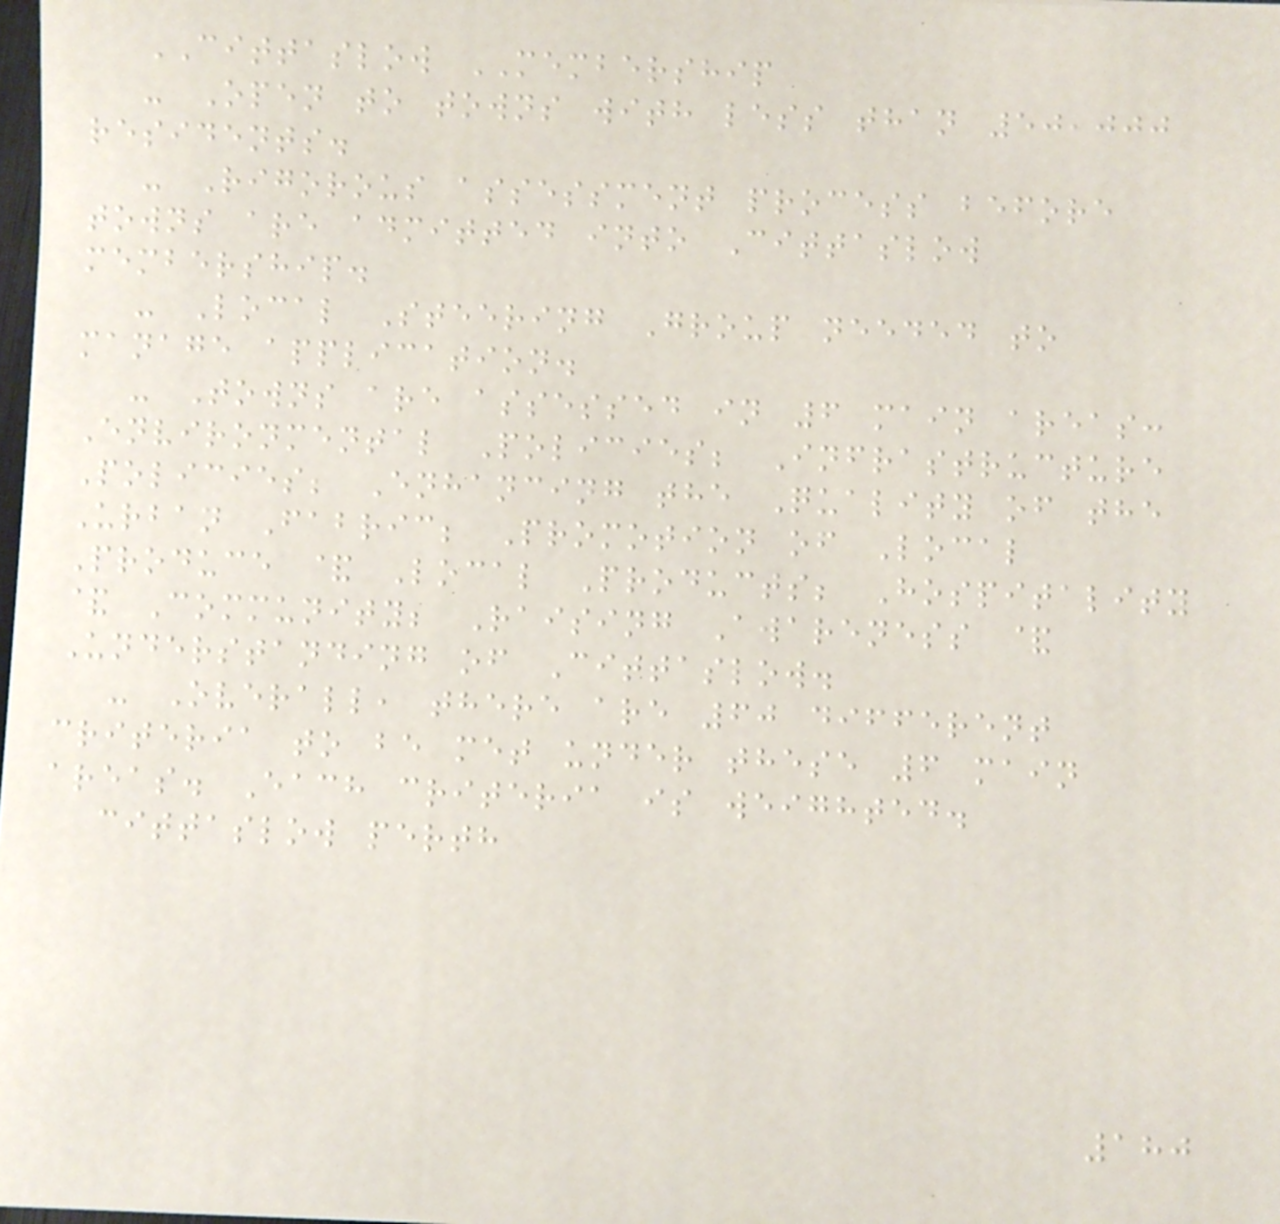CITTASLOW MEMBERSHIP
- Open to towns with less than 50,000
residents.
- Rigorous assessment process before
towns are admitted into Cittaslow
membership.
- Local Steering Group needed to
manage application.
- Towns are assessed in 6 main areas:
Environmental Policies; Infrastructure
Policies; Enhancing the Quality of the
Urban Fabric; Promotion of Local
Produce & Local Products; Hospitality
& Community; Raising Awareness &
Understanding of Cittaslow.
- Overall, there are 60 different
criteria to be met under these 6 main
areas. Each criteria is weighted.
cittaslow perth
180
